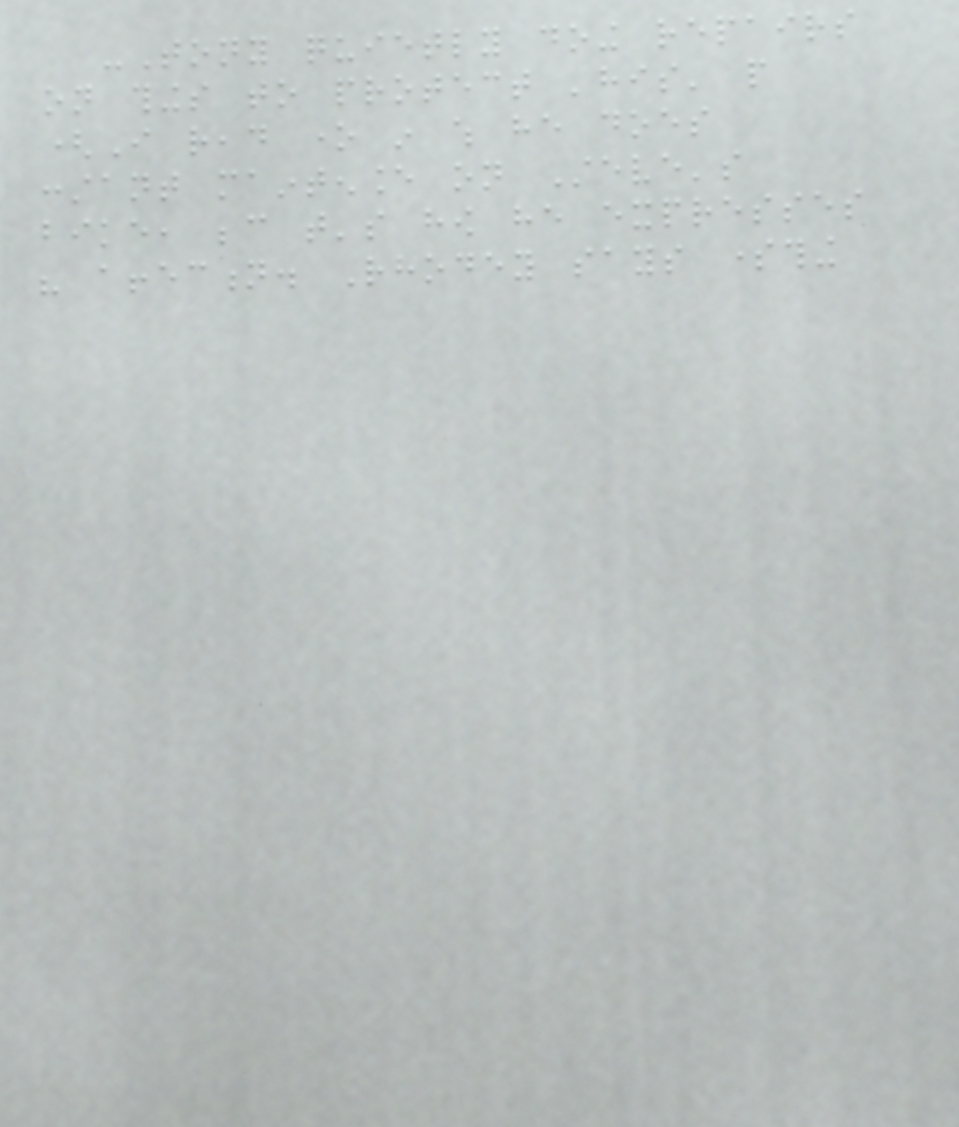-Tony quietly doing repairs
on things to protect 'his' people
(I read one in which he does
constant maintenance on Steve's
bike, because that's how he expresses
his affection. Rhodey says something
